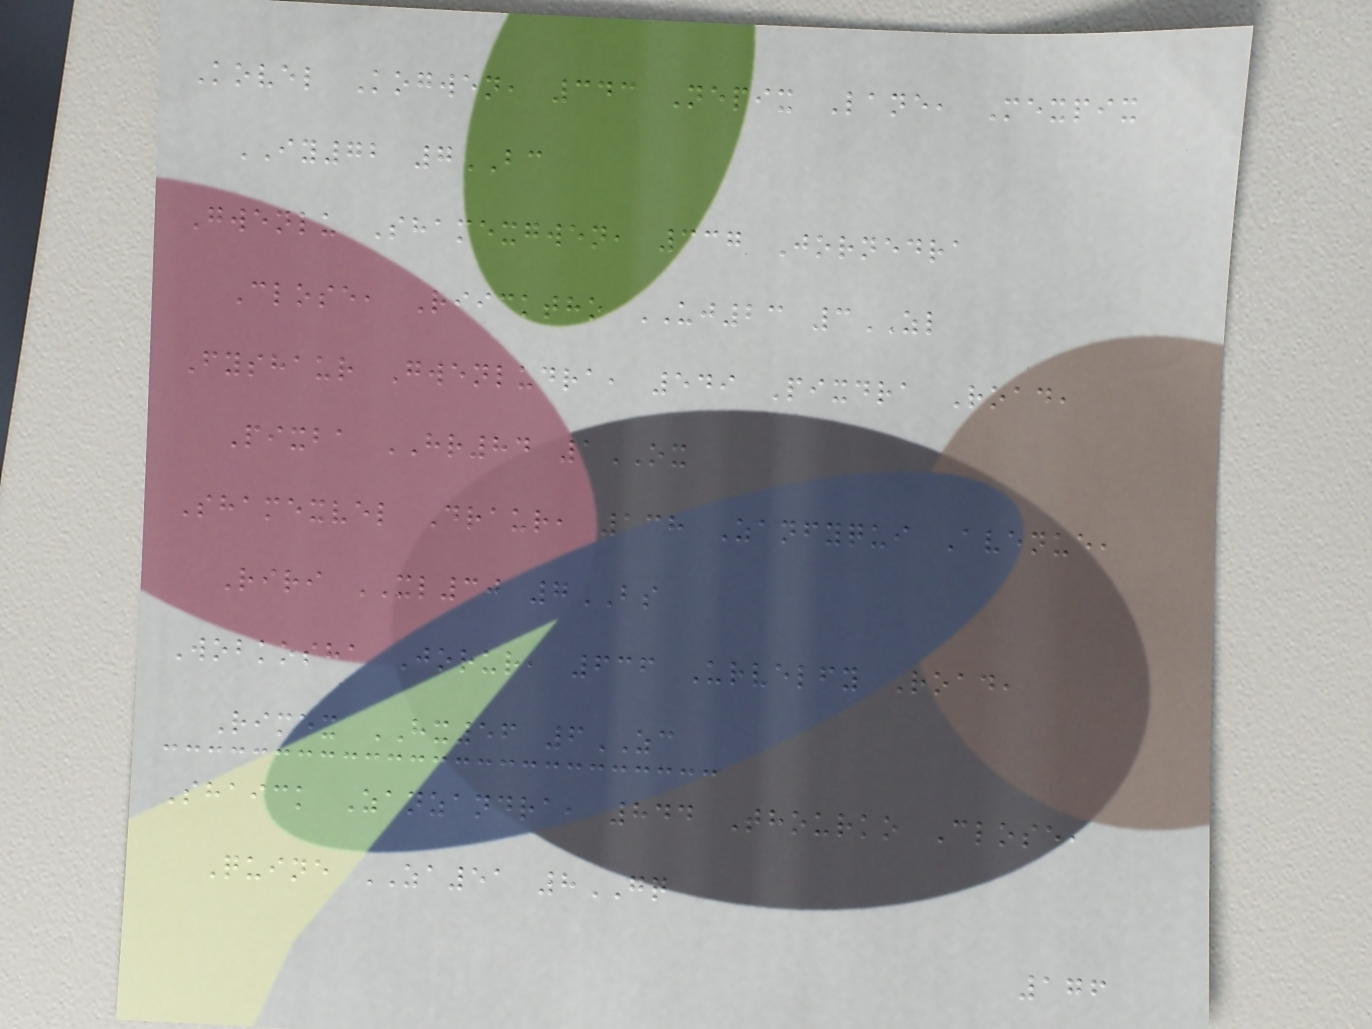Kovel Kogwen, 343 Nepix Lane, Mexpix
IY72 7BC
Gwenlu Shamexgwen, 337 Jornedra
Close, Riicktho UJ23 3ZL
Fyshaur Gwenludra, 549 Pixdra Road,
Pixba HR84 1OX
Shamexvel Draur, 138 Zanfyqui Avenue,
Riri XL30 7BS
Wobkosha Jorur, 636 Urvelfy Road,
Rimex HX56 6ZC
Shaick Zanzandra, 844 Thourko Close,
Quine ZA51 8GQ
176
